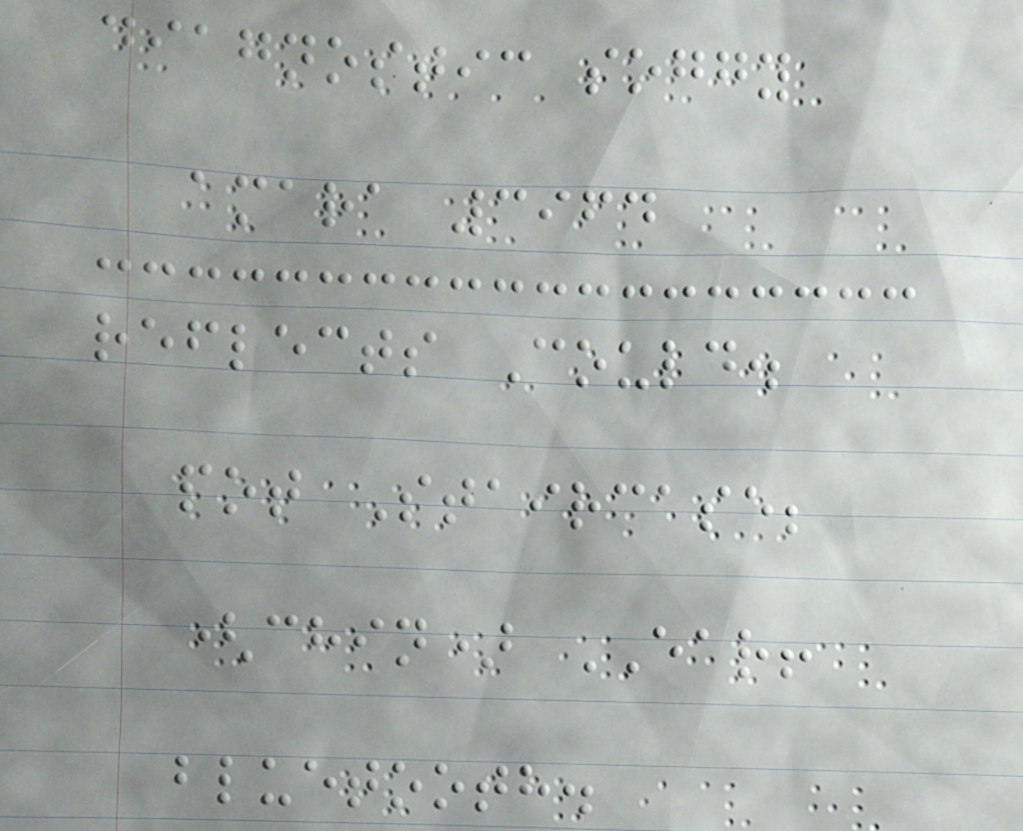diagnostic soggy
amara 3964
reflects Could.
pot Staircase;
(chin) EAR!
bluetooth.
